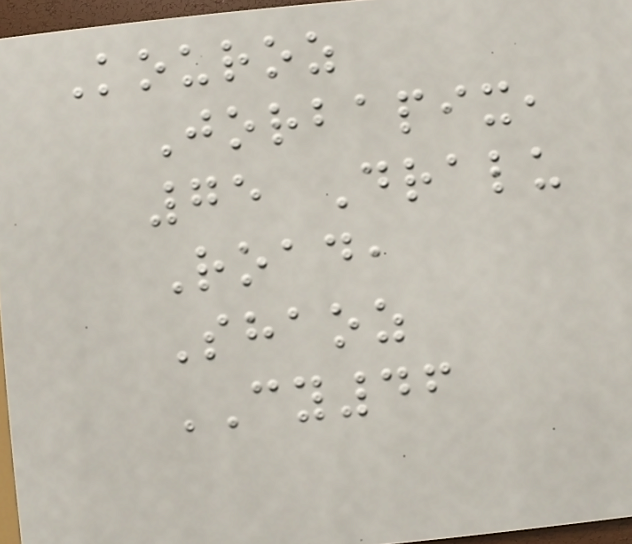Kouroz
Jorbapix,
75 Dralu
Road,
Shaoz
CY46
